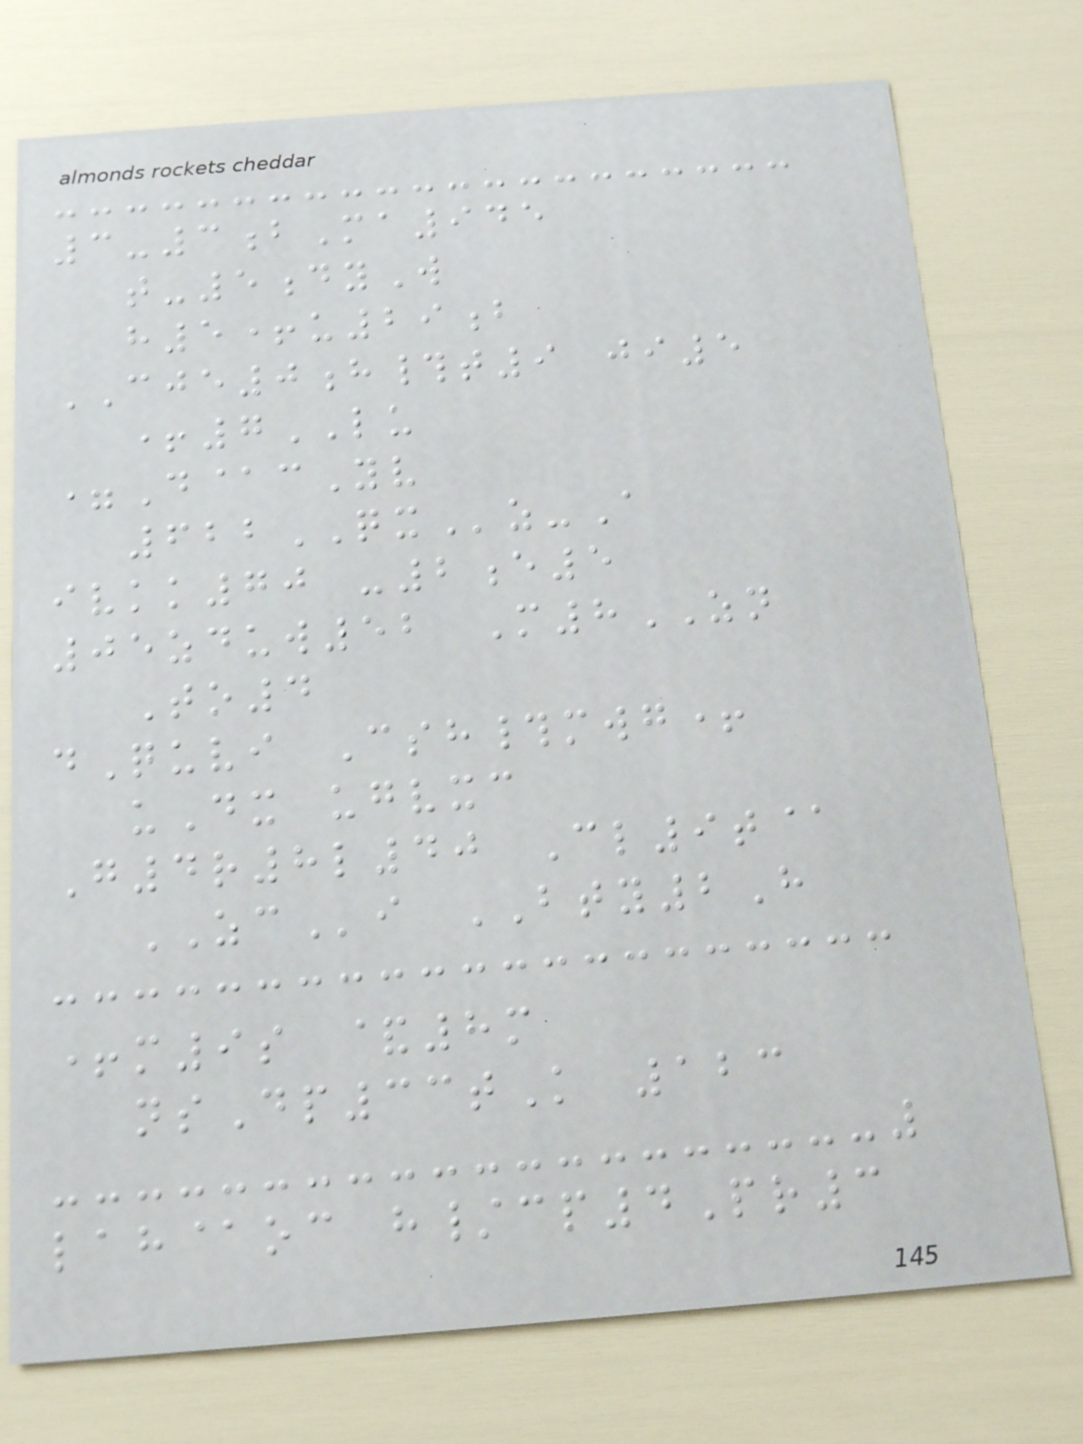3-3bMa945
t-5dyW
h5+u29b
CJE0h#t9 ji5
+7LU
=D@cYv
622QXz-A
ivkk70 -2e5
05zduw52 M8ZN
To4
dQuvi Csh#mwg+
uDx ugvxc
G4r8l40 Cl9t@
ZCi BTY2H
+m9s &8m
nsDp33tK 123
lah@oc h/cp4Pr3
